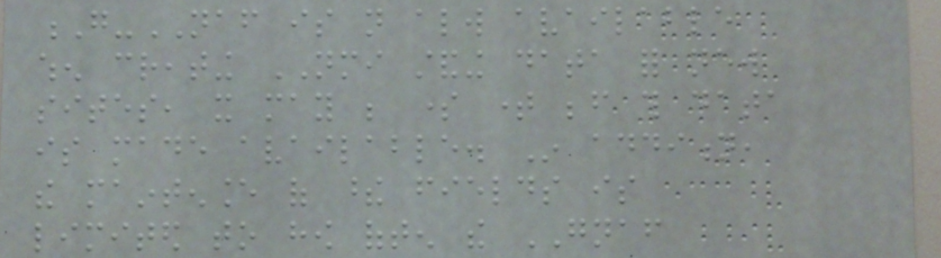G-NAF is not always available
when creating NMI standing data for new
sites, it may be some time before this data
is made available. In addition,
the maintenance of these fields is
limited to how often the GNAF
